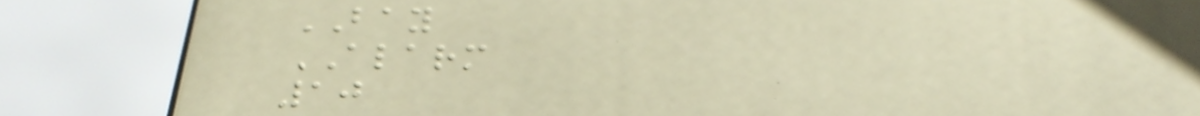BAY
ALARM
10
